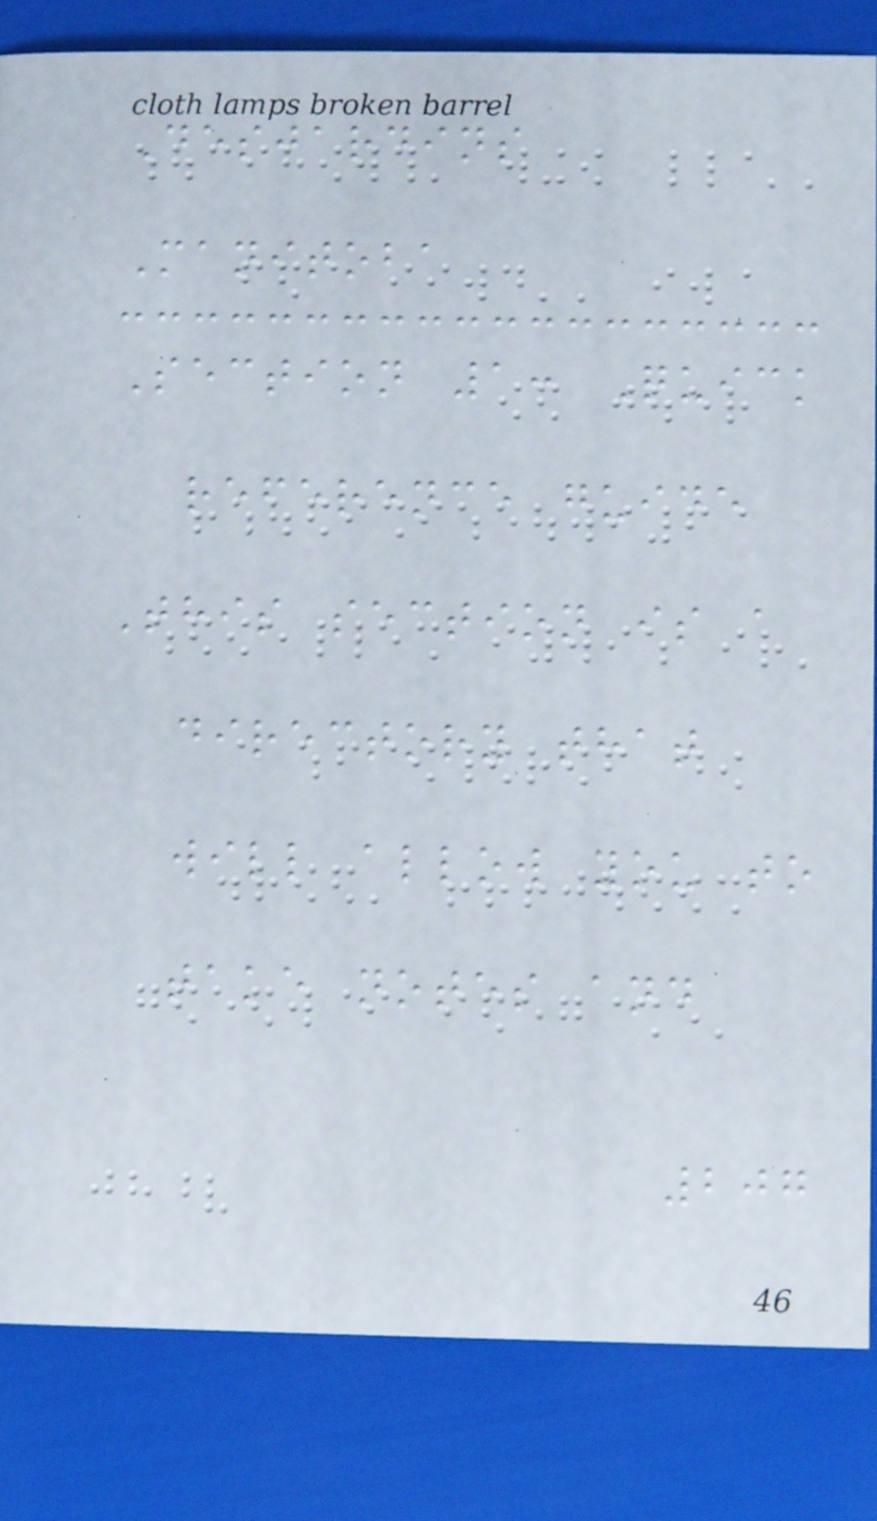Desjardins
Manitoba
Section 1: Quick
reference guide
This section is a
directory that
will allow you to
take notes and
207
